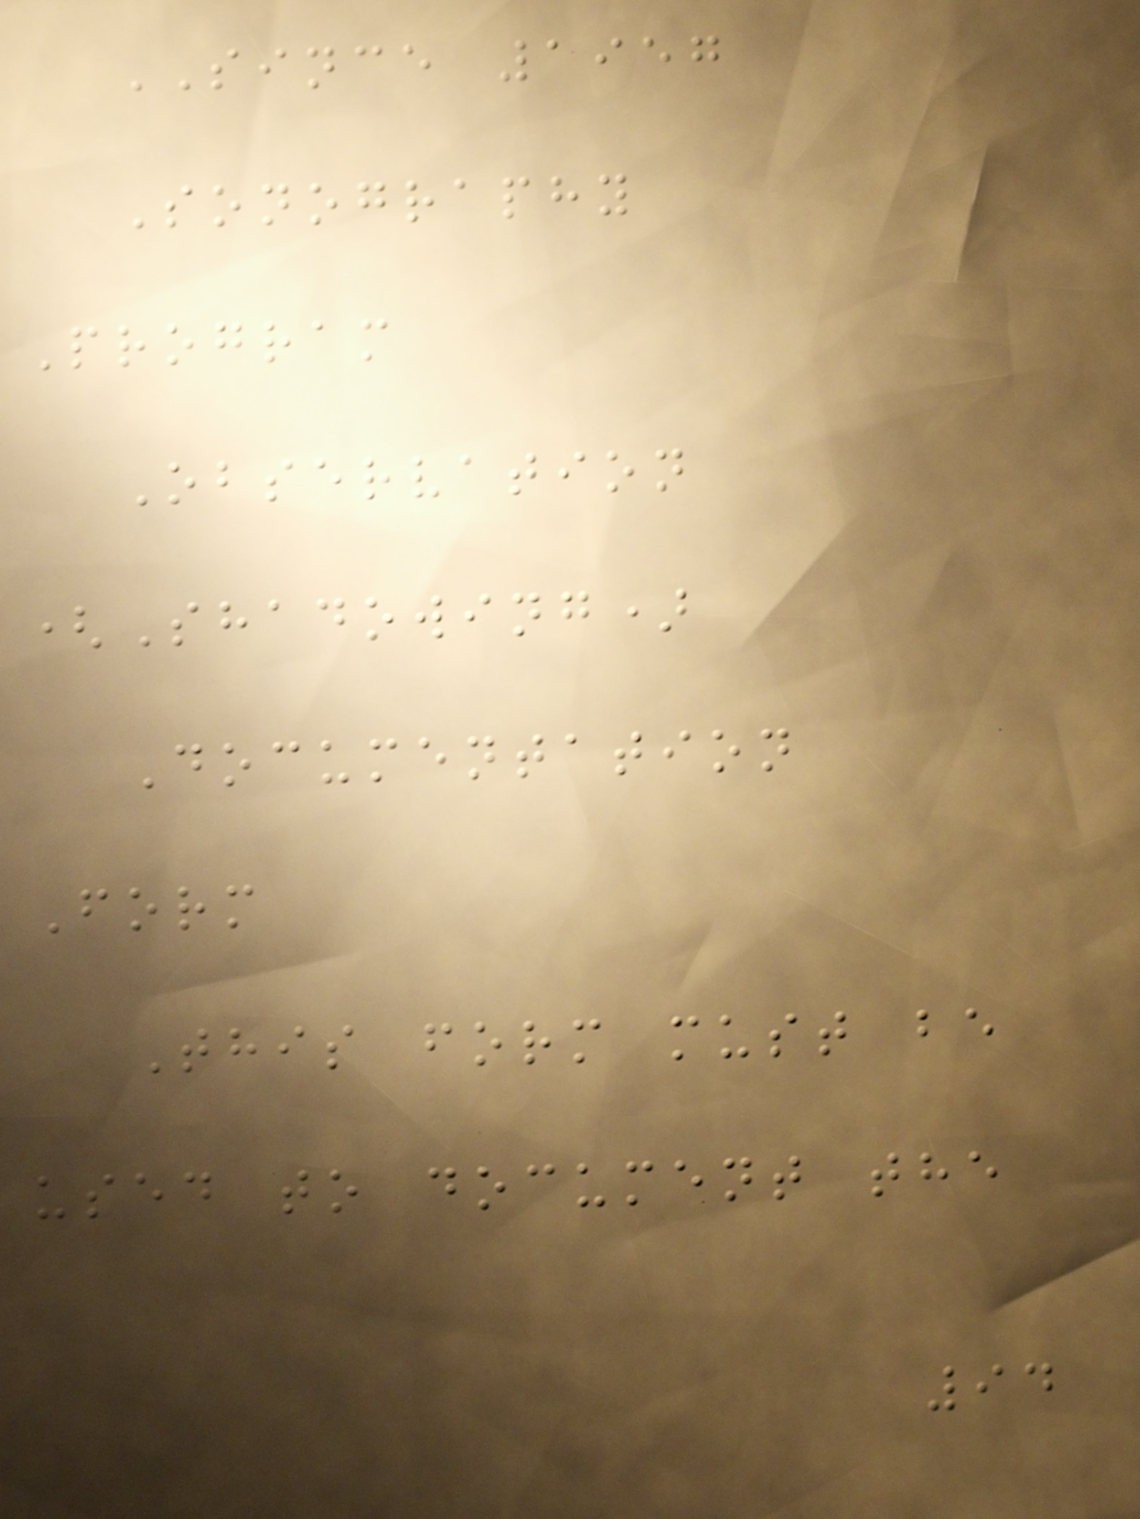SINCE 1957
Sonography
Program
Observation
(Shadowing)
Documentation
Form
This form must be
used to document the
94
